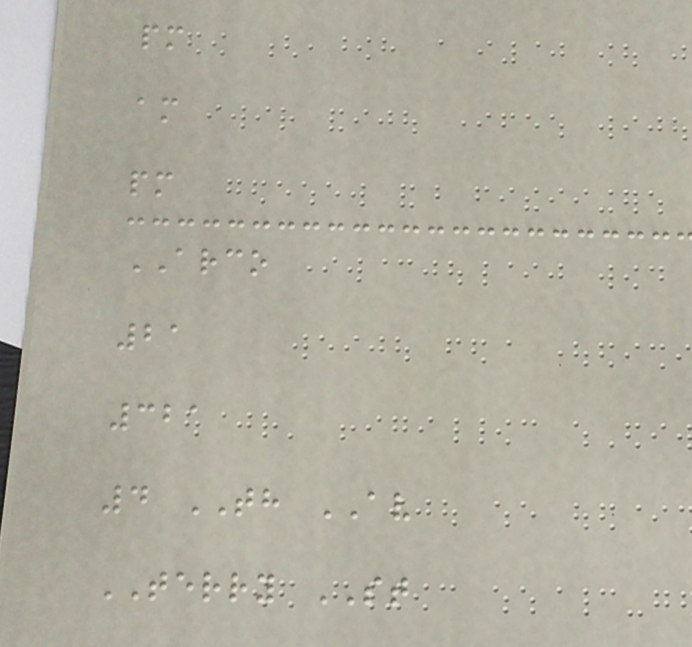pm
am
pm
ARCO
21
321
4 TH AV
TERRY ST
